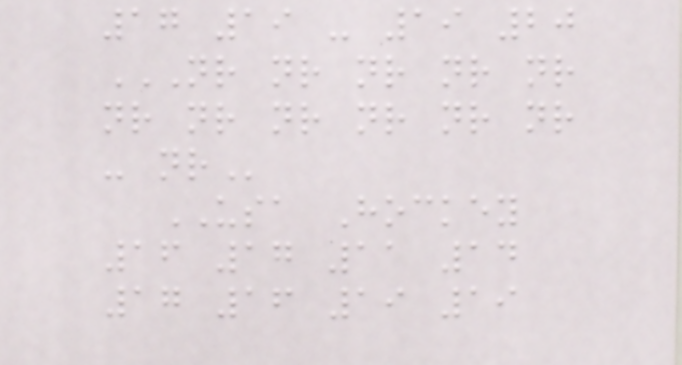17 19 - 19 20
NR NR NR NR NR
NR NR NR NR NR NR
- NR
USA Hockey
16 17 11 14
17 16 19 19
